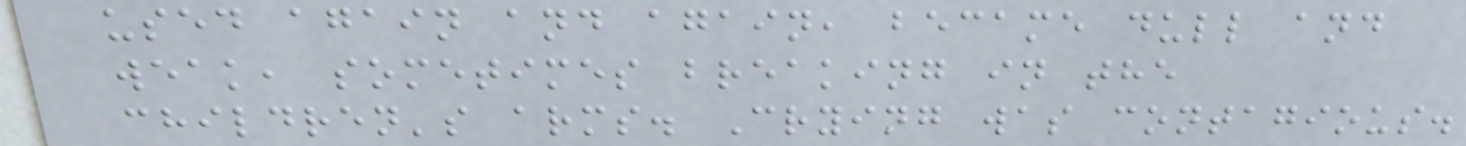used again and again, became dull and
weak, sometimes breaking in the
children's arms. Crying was contagious.
